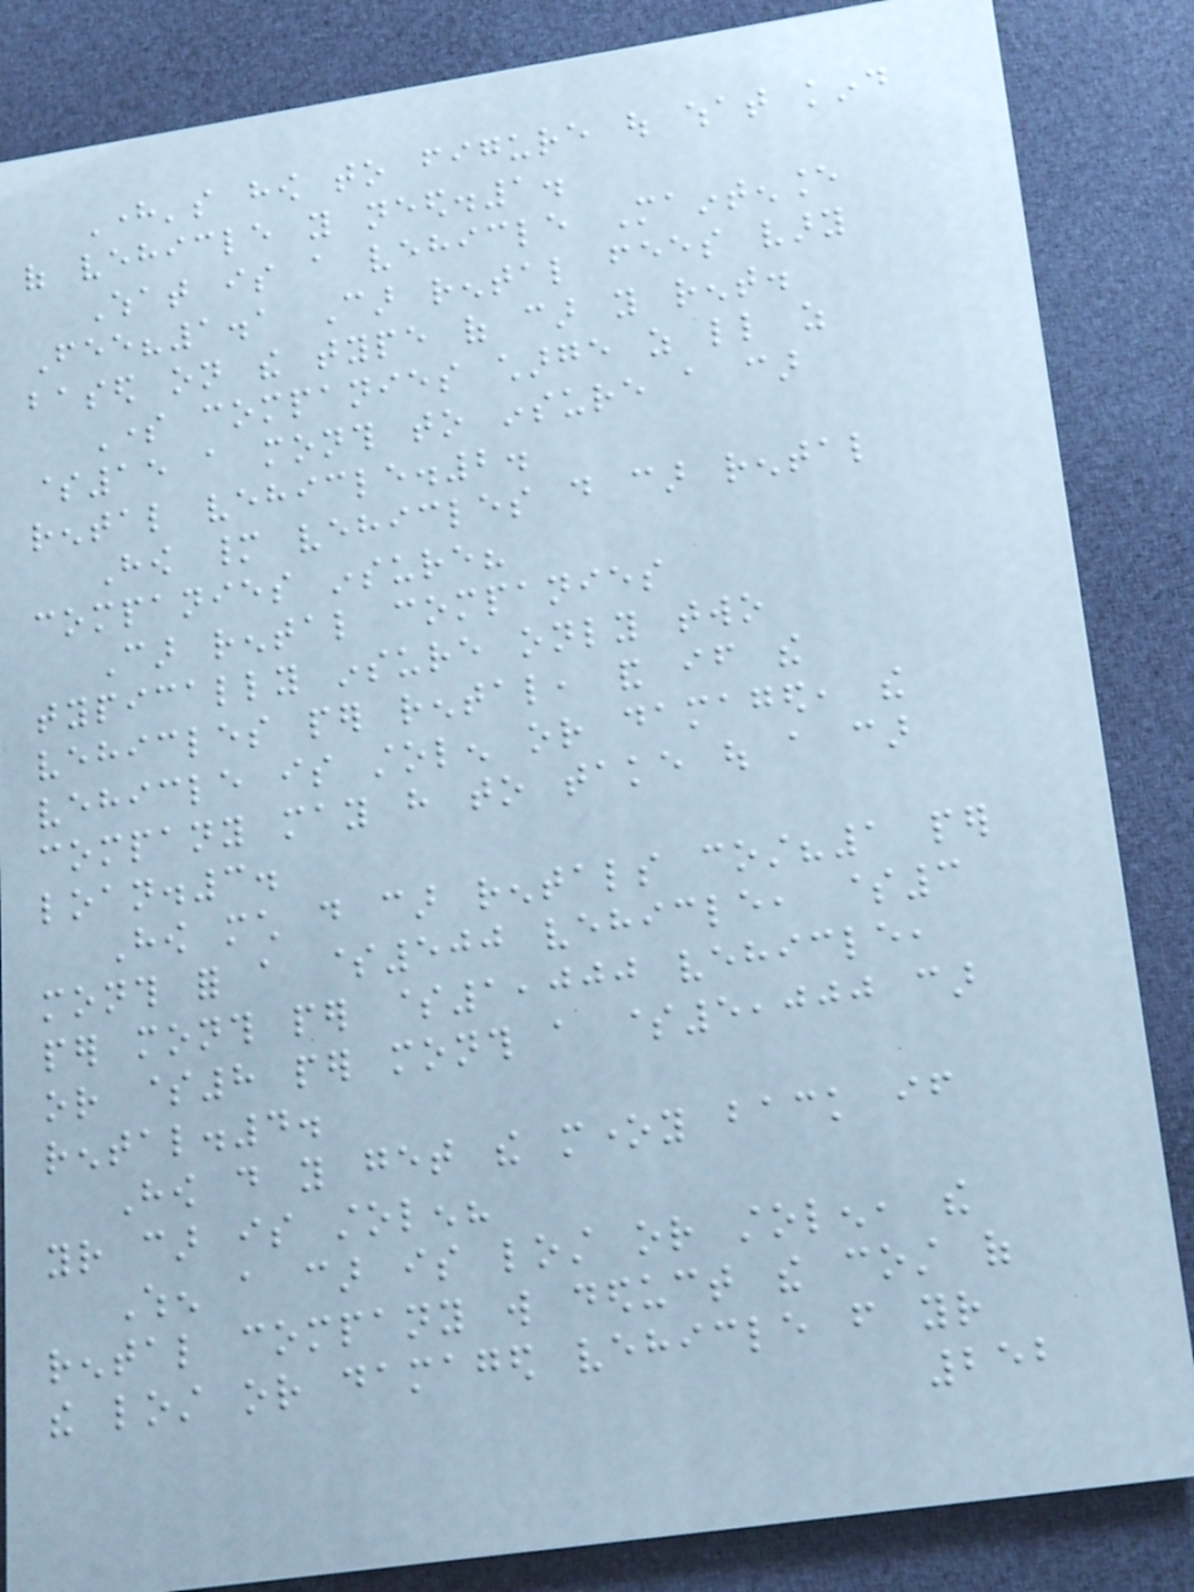Here's how to figure out what kind
of vehicle you need.1.
What is a vehicle Maintenance
Fee?1.1 Car rental fees vary
based on the type of car you rent.
Some companies charge as little as
$15 a month to insure a car
rental vehicle.2.
How many vehicles do car rental
companies insure?
Car rental companies
typically insure only two
vehicles per rental, and if the
vehicle is stolen or damaged, the
company may have to take out a car
loan.3.
How much do car rentals cost?1 per
month for a $500 vehicle, $3
per month per $1,000 vehicle,
or $8 per month a $5,000 car
rental.4.
How do you get the money back if
your car is stolen?
When a car is lost or stolen, the
rental company will deduct the cost of
the lost or damaged vehicle from your
252
